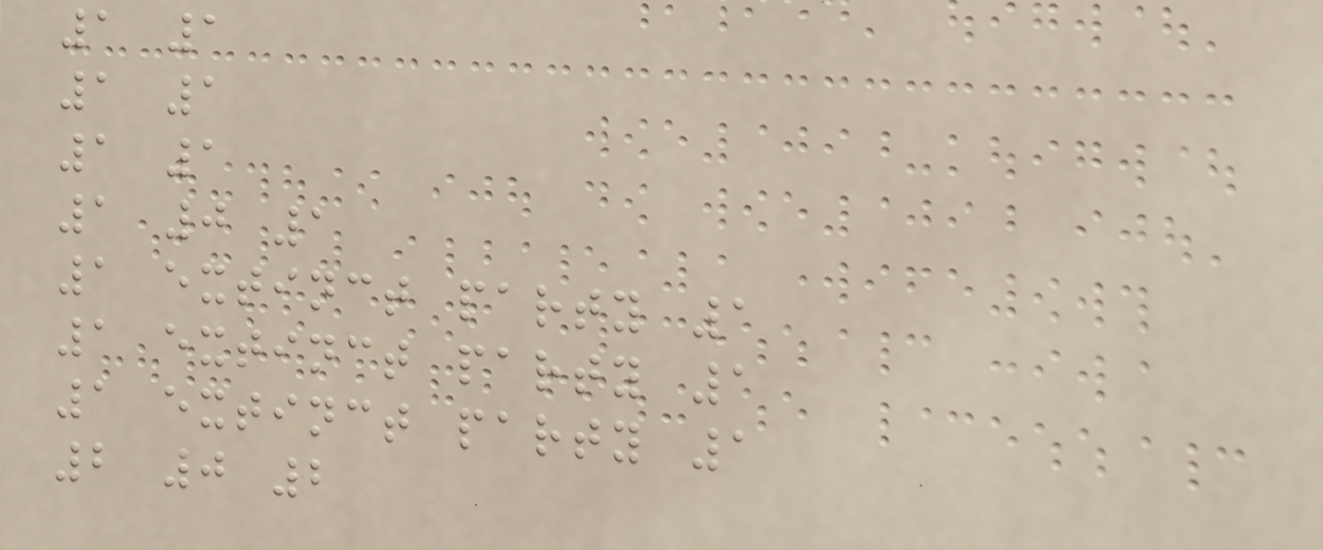1 1
1 1
1 1
1 0 1
1 extinct party 1
1 extinct party 1
1 extinct party 1
2 0 2
